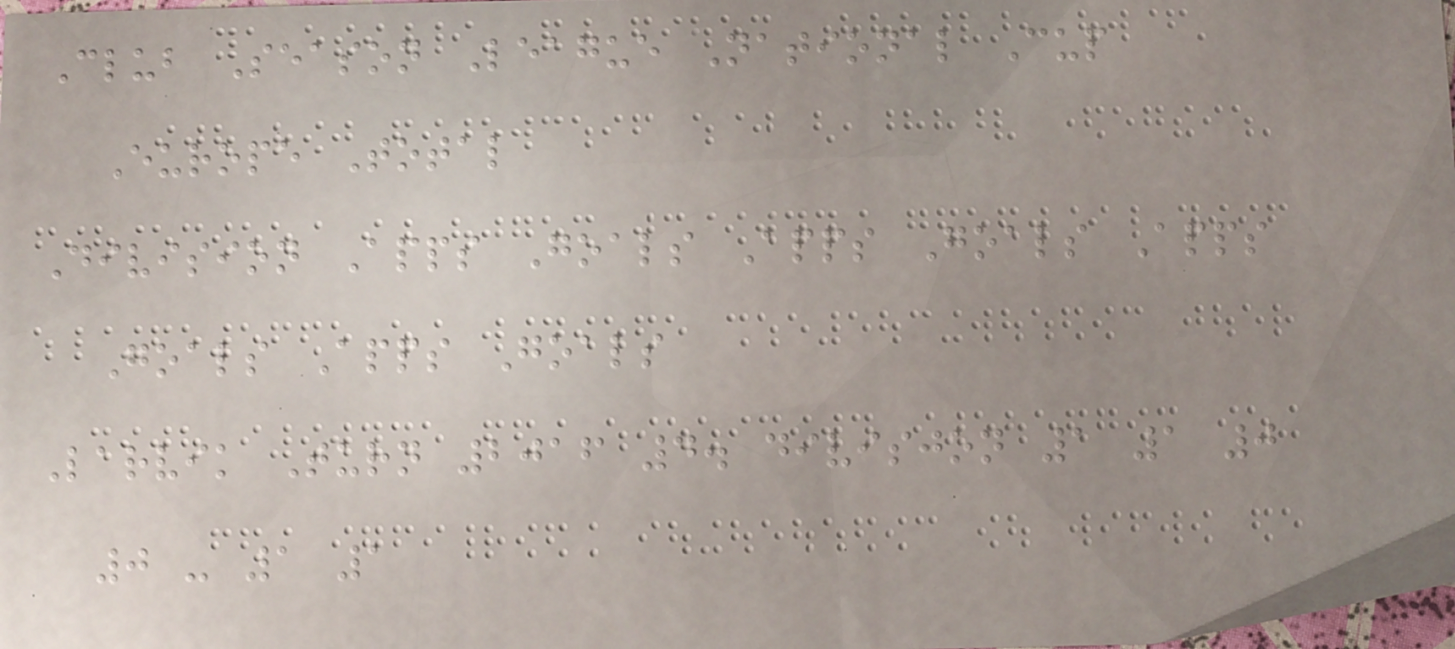Club Season League National Cup
Europe Total
Division Apps Goals Apps Goals Apps
Goals Apps Goals
Larvik Turn 2016 4. divisjon 1 1 0
0 - 1 1
